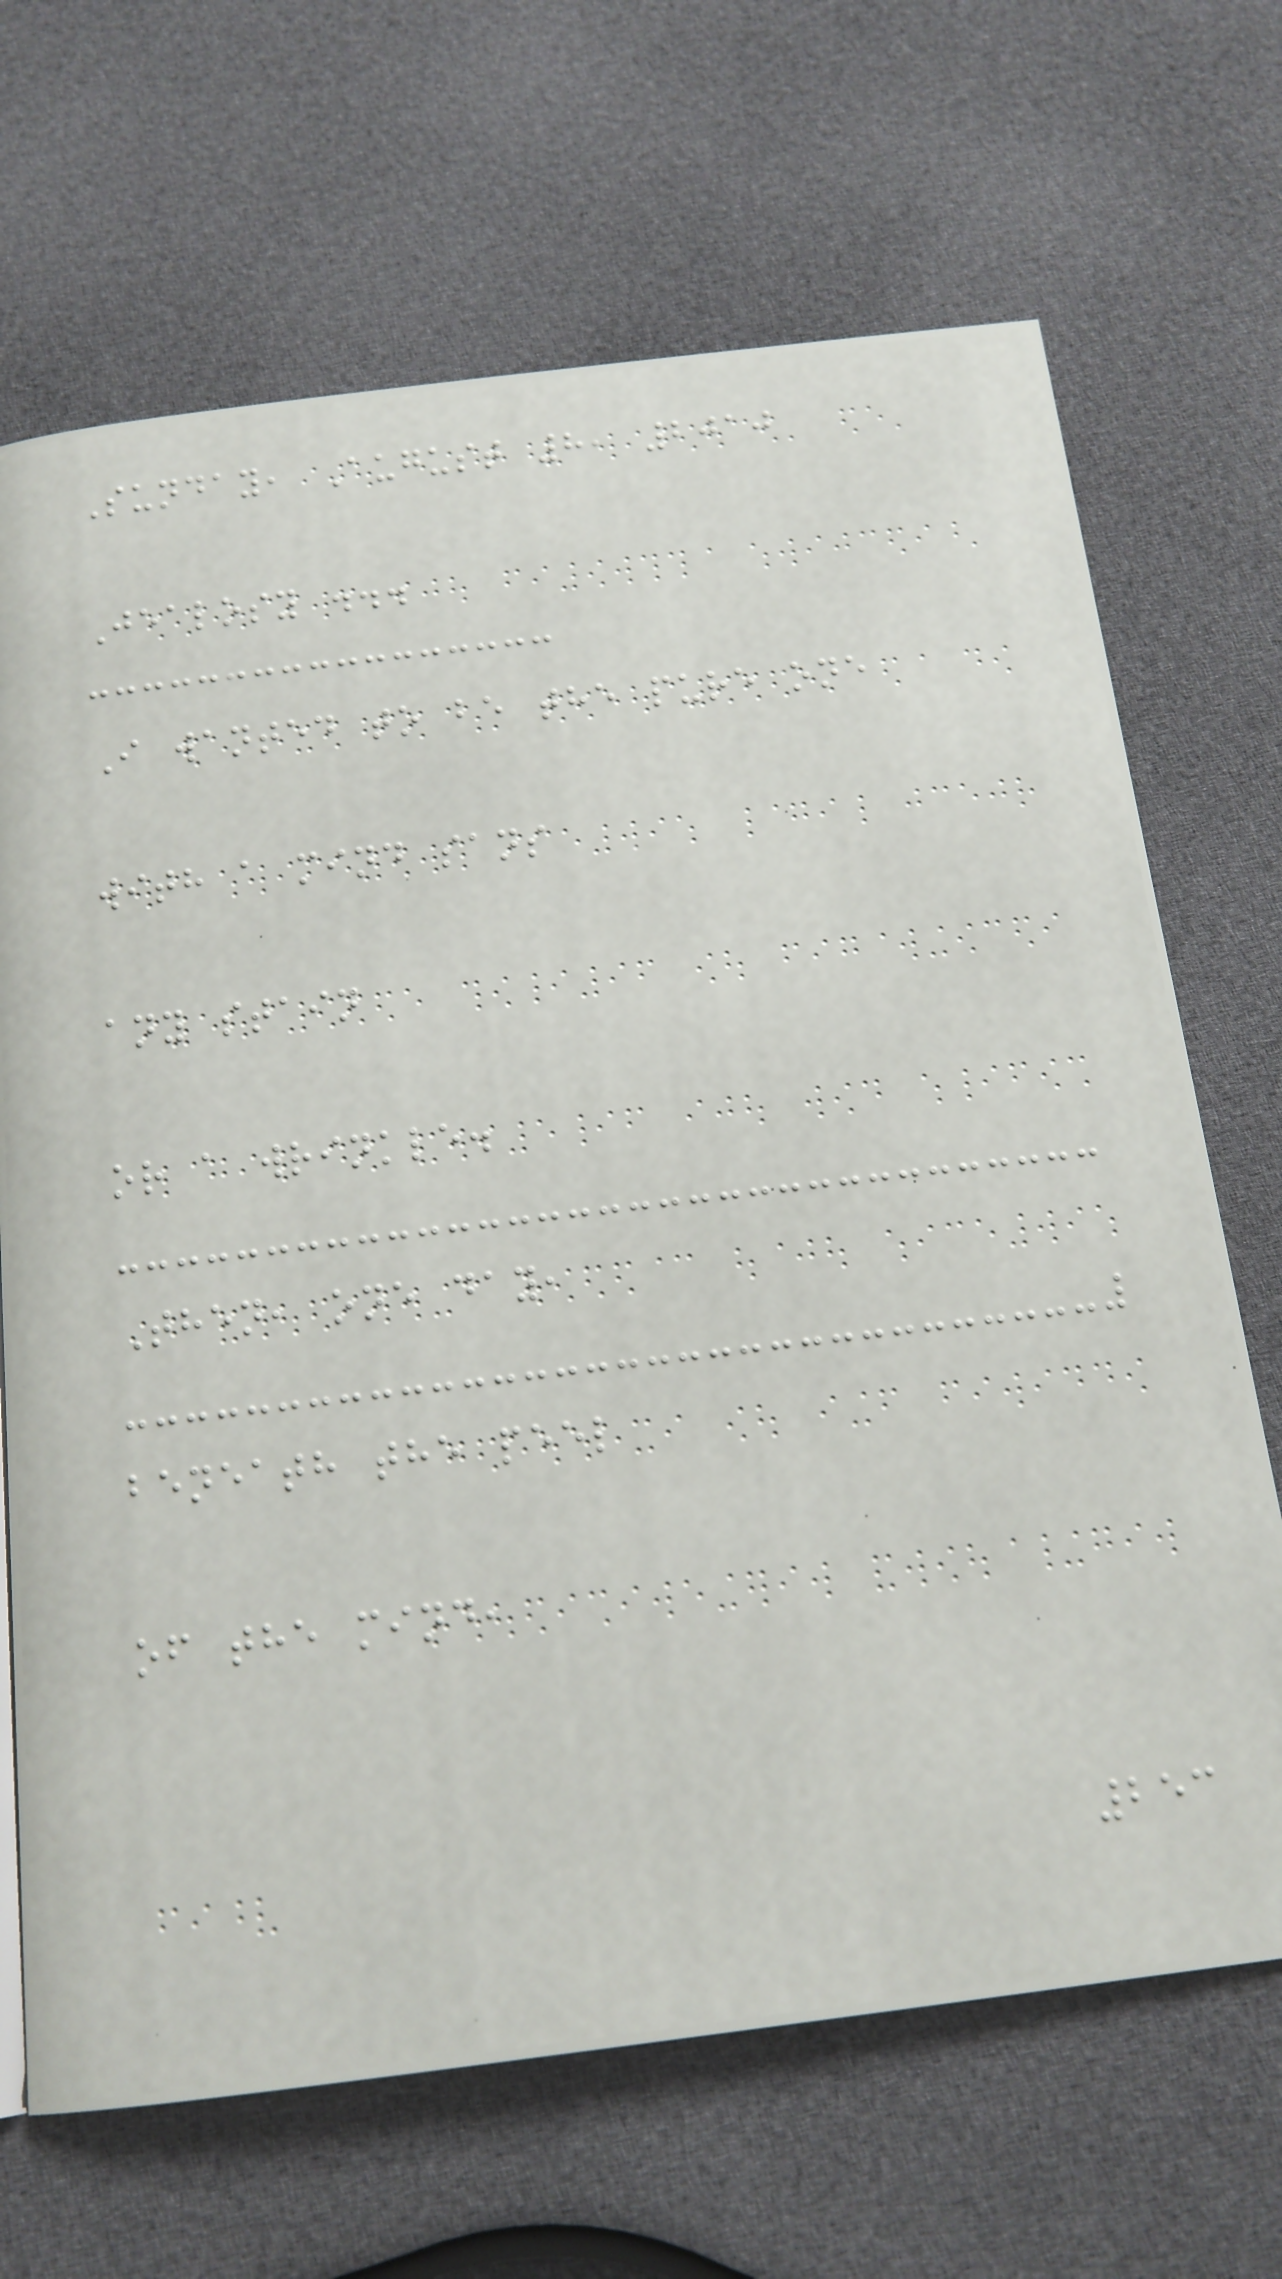Sunday, August 8, 2010
Jealosy ...
I wanted to be the pure one
with a mind sans
any stain
or a wrinkle.
Then, one day,
beneath the peel
of the mind,
253
